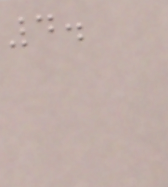4.
